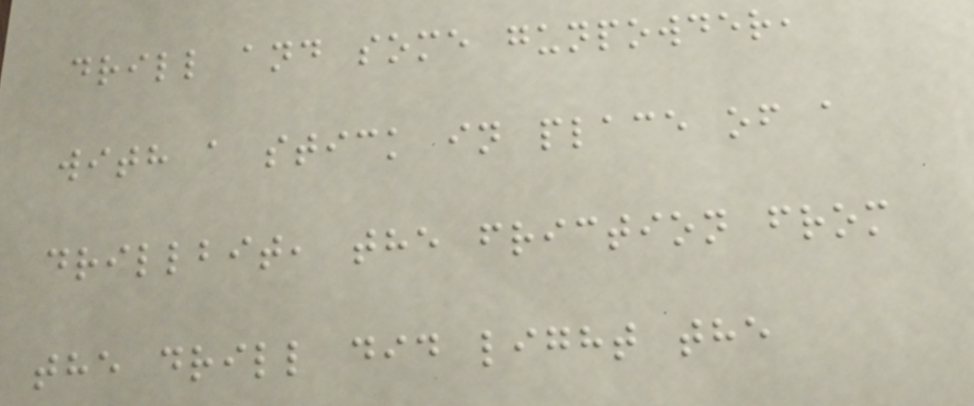drill and some gunpowder,
with a stick in place of a
drillbit, the friction from
the drill did light the
